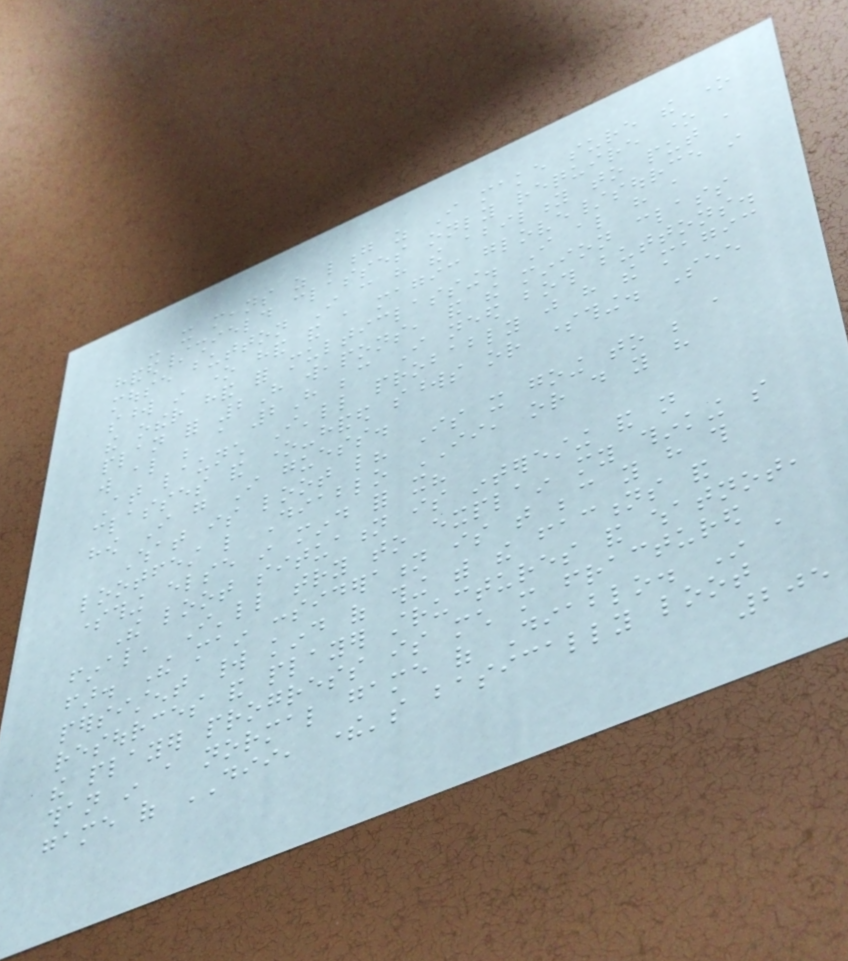- it means as long as I make sure the one
handed/shield classes only require one
mouse button I can have the ability to put a
sword in one hand and a magic glove/source in
the other hand for multiclassing. I also have a
plan for 2H weapons, and the minion class
will also be a 2H because I need both buttons.
At launch I'll probably just have the magic
classes and one-handed swords or something. See
how I go I guess.
What is loot like? Is it going to be a
lootfest like Diablo II, or do you have
something else in mind for it?
The loot situation is interesting and not
final, I'll try to explain my thinking so
far. The main consideration is that because you have this
persistent world kind of thing with the factions and
resources and player structures and whatnot,
the player progress is much more fractured
than in a normal game of Diablo. In a
game of DII, there's basically loot
205
